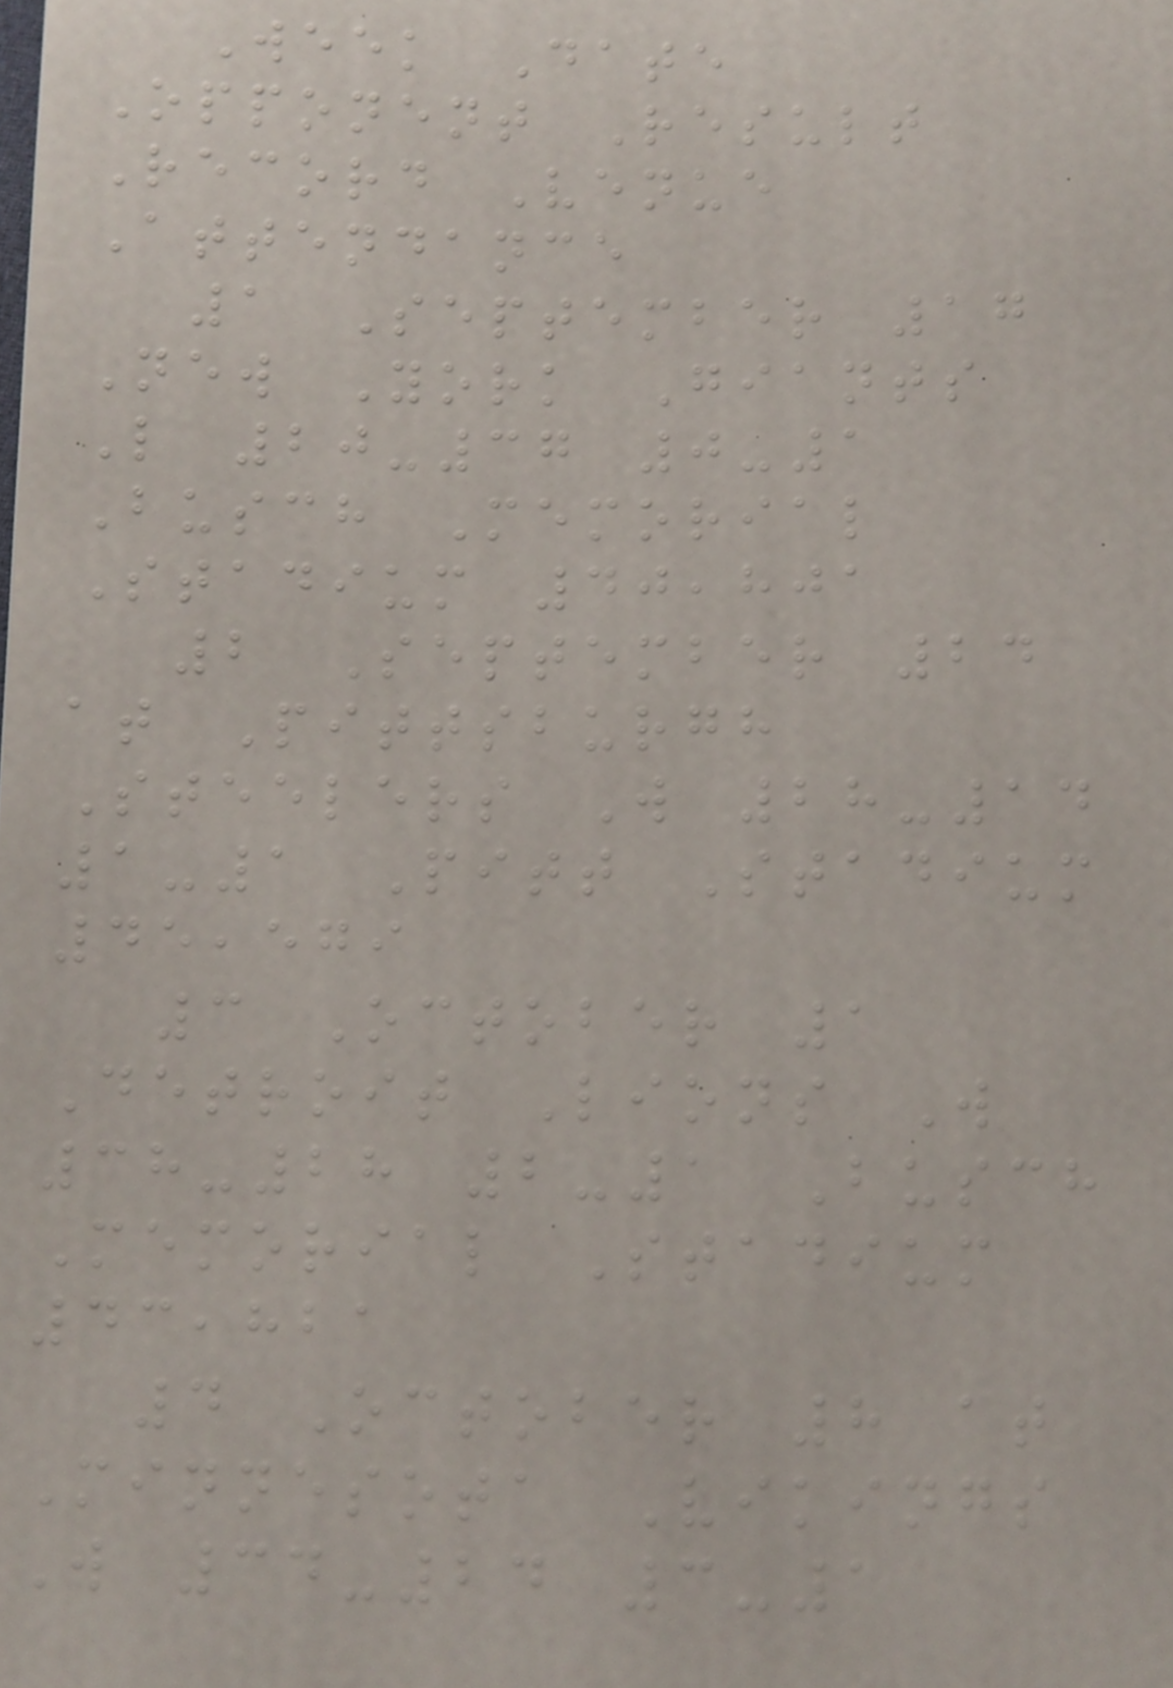Week Date
Opponent Result
Record Venue
Attendance
1 September 17
New York Giants
L 20-37 0-1
Busch Memorial
Stadium 40,801
2 September 24
at Pittsburgh
Steelers W 28-14
1-1 Pitt Stadium
45,579
3 October 1
Detroit Lions W
38-28 2-1 Busch
Memorial Stadium
43,821
4 October 8 at
Minnesota Vikings
W 34-24 3-1
